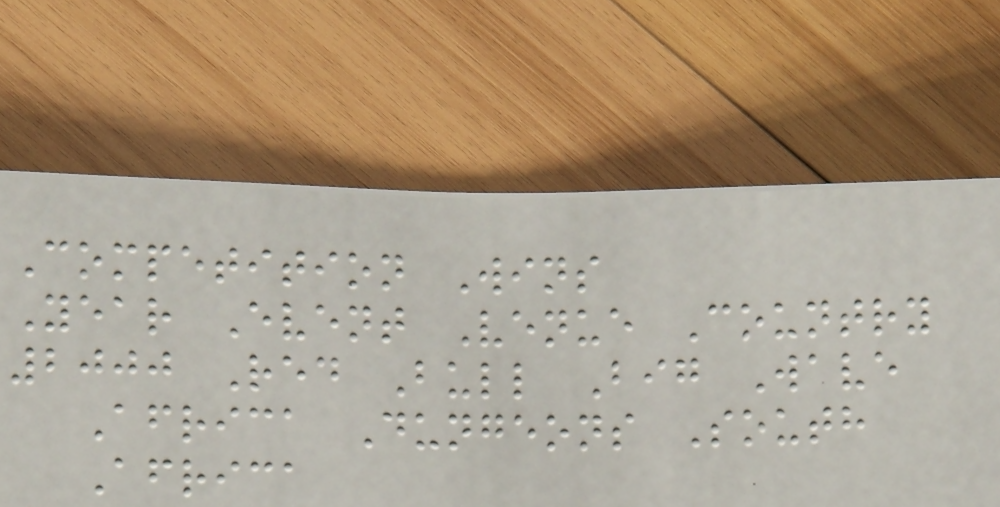Competition Wins
Year Event Venue Country
2000 Red Bull Big Wave
Africa Dungeons South
Africa
